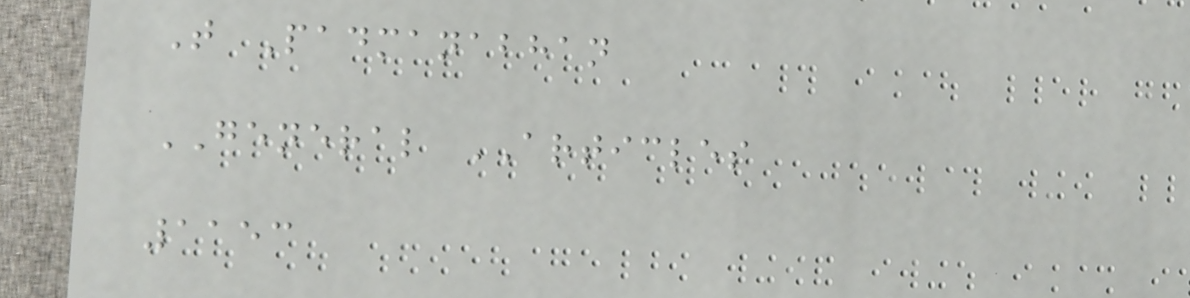T Padmanabhan
GENERAL ARTICLES
1153
